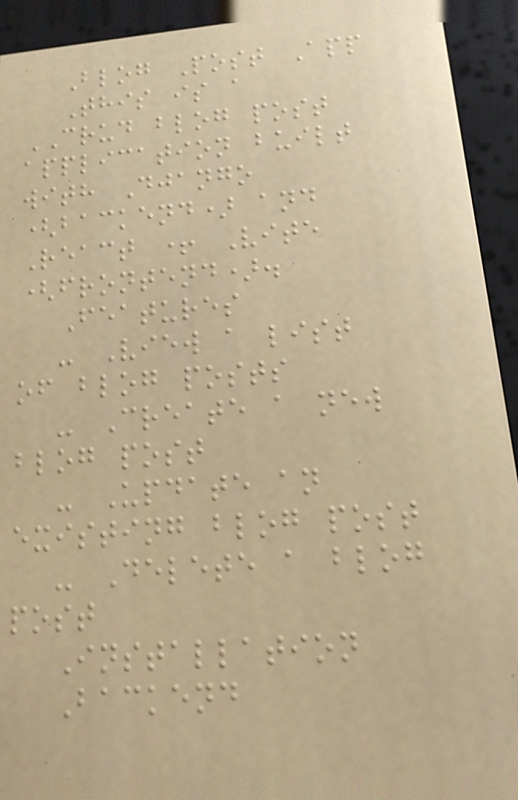Blog Post App
This is a
CRUD blog post
application built
with Django
(backend) and
React + Vite
(frontend).
Features
- View a list
of blog posts
- Create a new
blog post
- Update an
existing blog post
- Delete a blog
post
Installation
Backend
